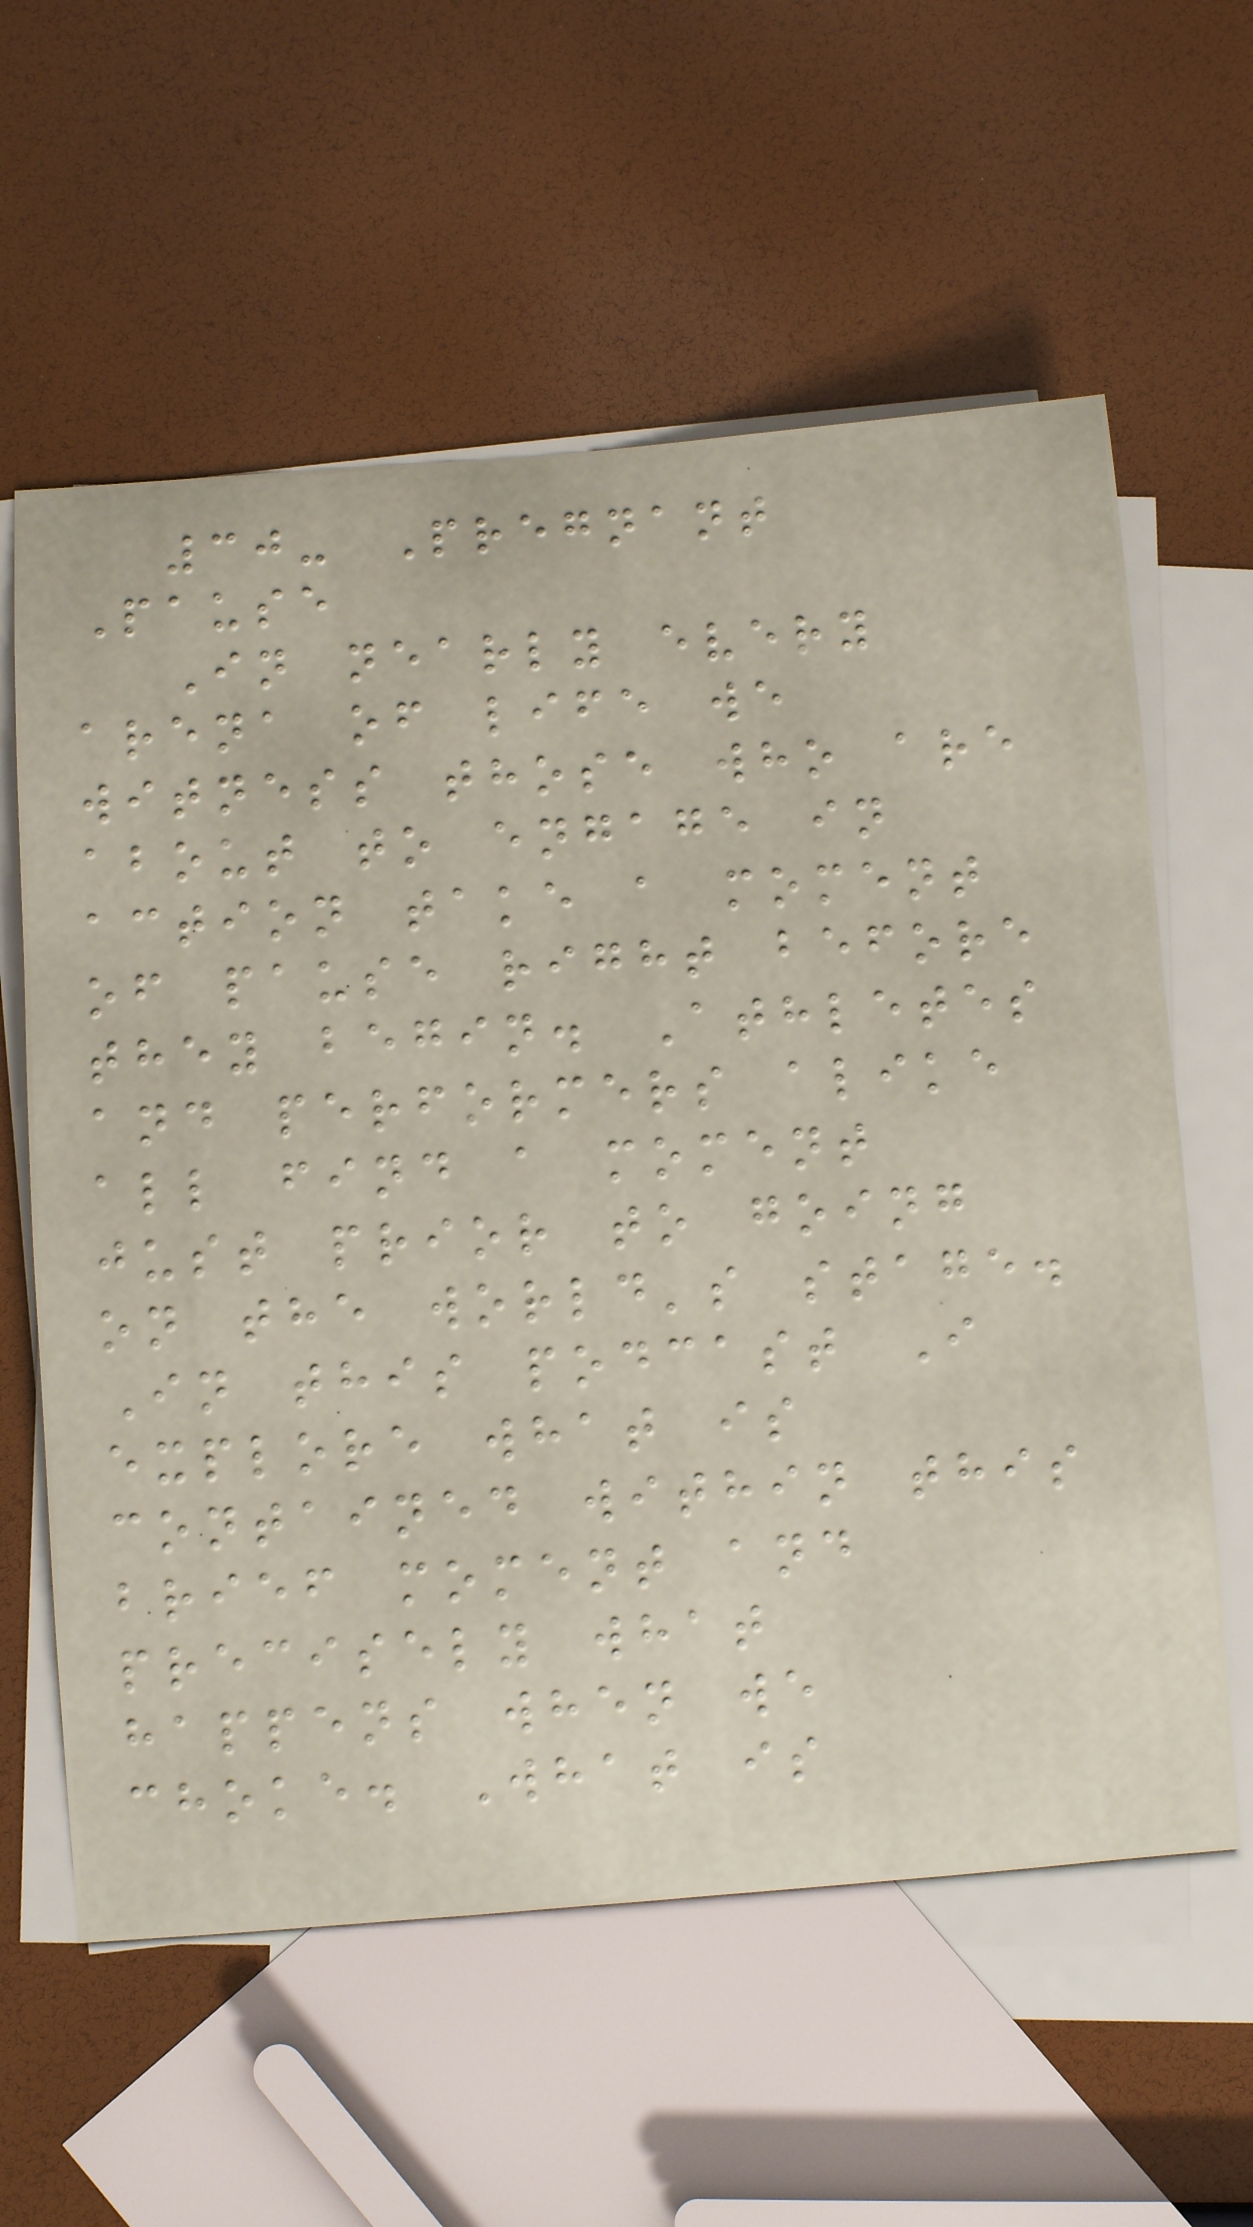30- Pregnant
Pause
In nearly every
arena of life we
witness those who are
about to engage in
action take a moment
of pause right before
they begin. Athletes
and performers alike
all find a moment
just prior to going
on the world's stage.
In this podcast I
explore what is
contained within this
brief moment and
precisely what
happens when we
choke. What is
